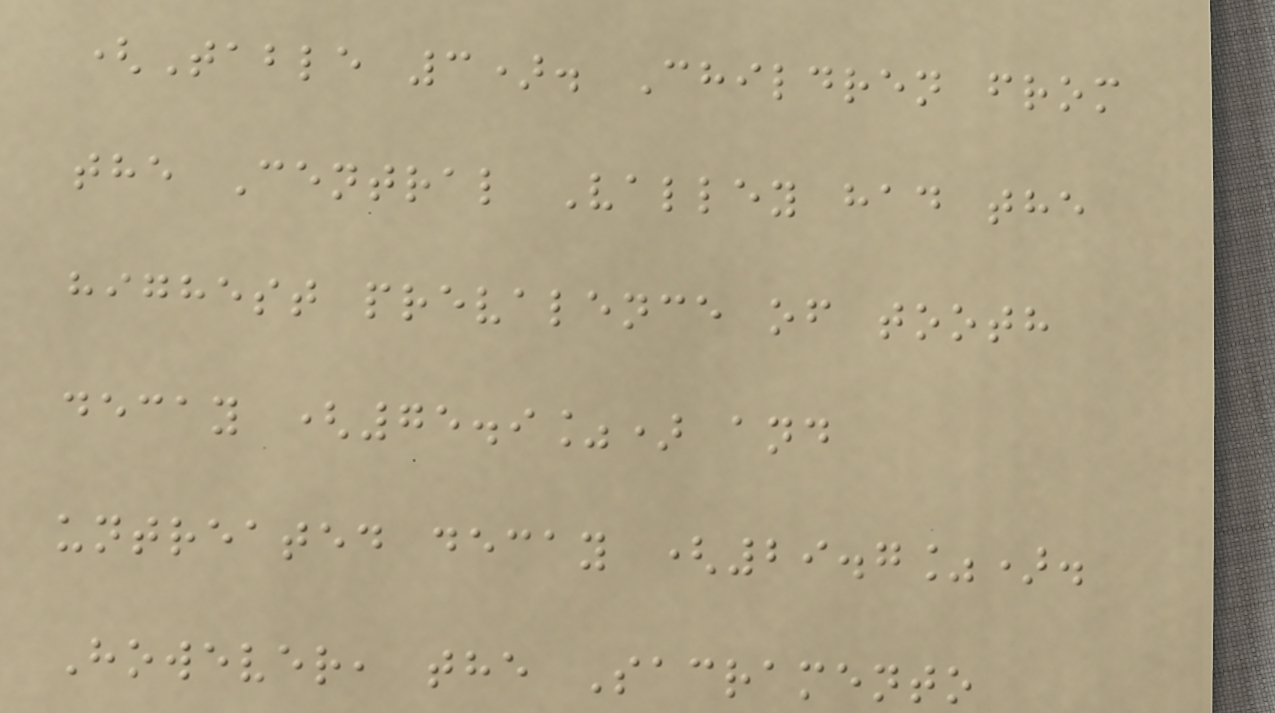(Table 3). Children from
the Central Valley had the
highest prevalence of tooth
decay (75.9%) and
untreated decay (29.7%).
However, the Sacramento
